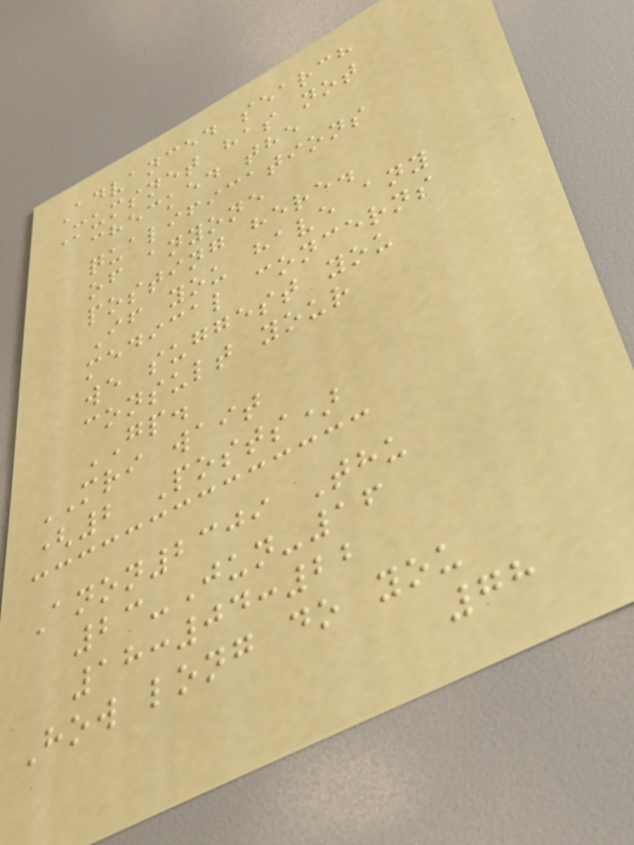Advanced search
Mumsnet has not
checked the
qualifications
of anyone
posting here.
If you have any
medical concerns
we suggest you
consult your
GP.
MRI wait
(2 Posts)
Anon2309 Thu
23-Jun-16
18:04:22
How long do you
78
